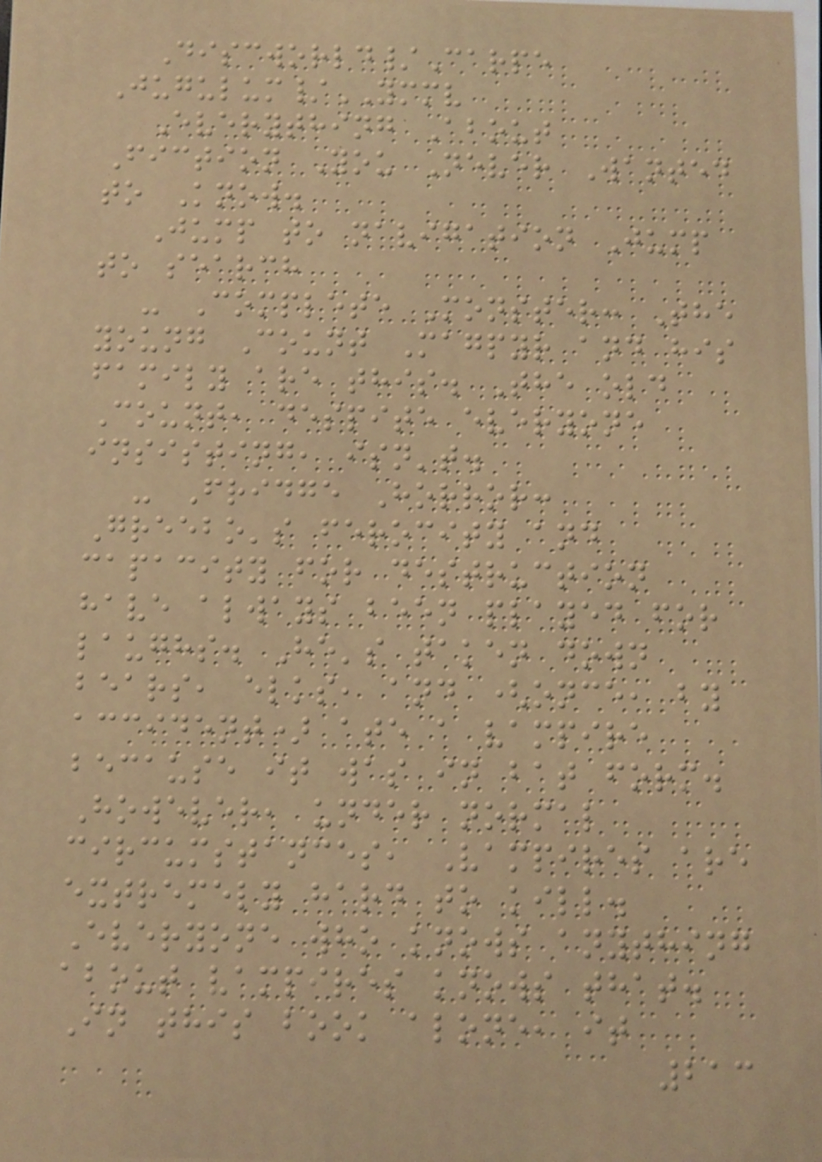Discworld/Carpe
Jugulum/YMMV
Everything About
Fiction You Never Wanted
to Know.
Jump to navigation Jump
to search
- Complete Monster: The
young Count Magpyr and his
family are this. The old
Count, despite everyone
insisting, isn't.
- Fridge Horror:
Greebo's ferocity and
capacity for destruction
have always been played for
laughs. He's taken down
bears, elks, and (once, by
accident) ate a vampire
because it was in bat form.
However, under normal
circumstances, Vampires are
extremely hard to kill.
Everyone who knows anything
about vampires knows that.
In this book alone, it
213
